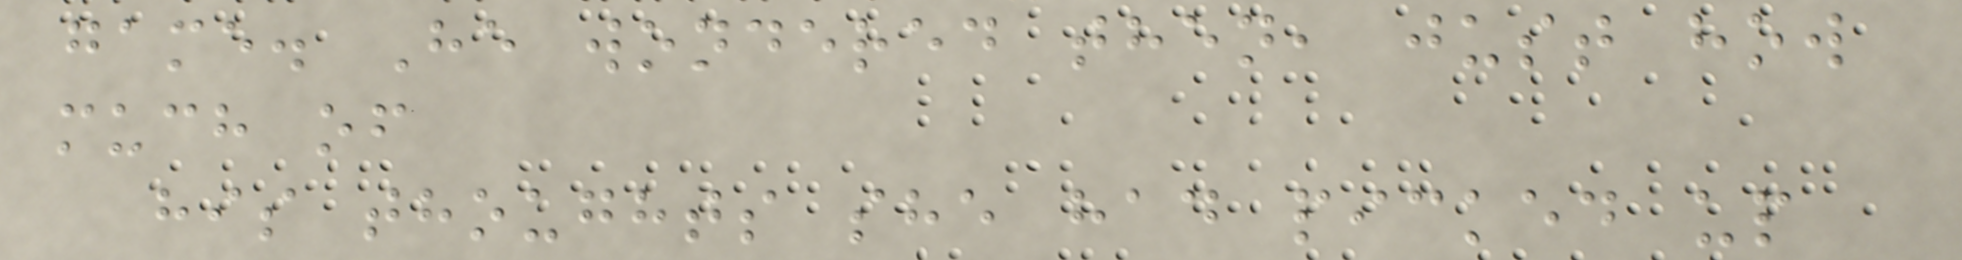game. He wondered then, just how
much of
his thoughts she had picked up
